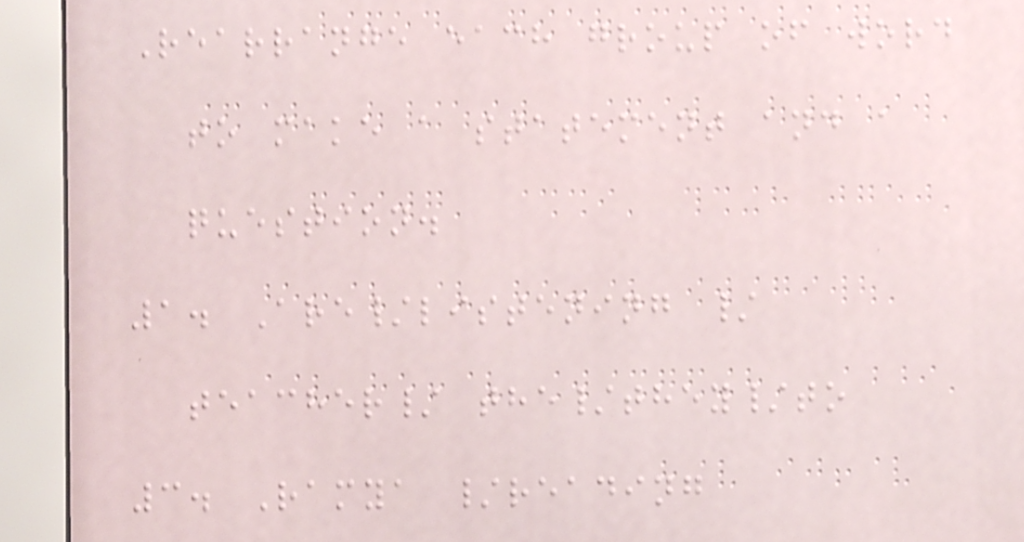Rearrange each group of word
to make a statement and a
question.
1. Are/listening /
teacher/ the/they/to
3. Ramya /reading
